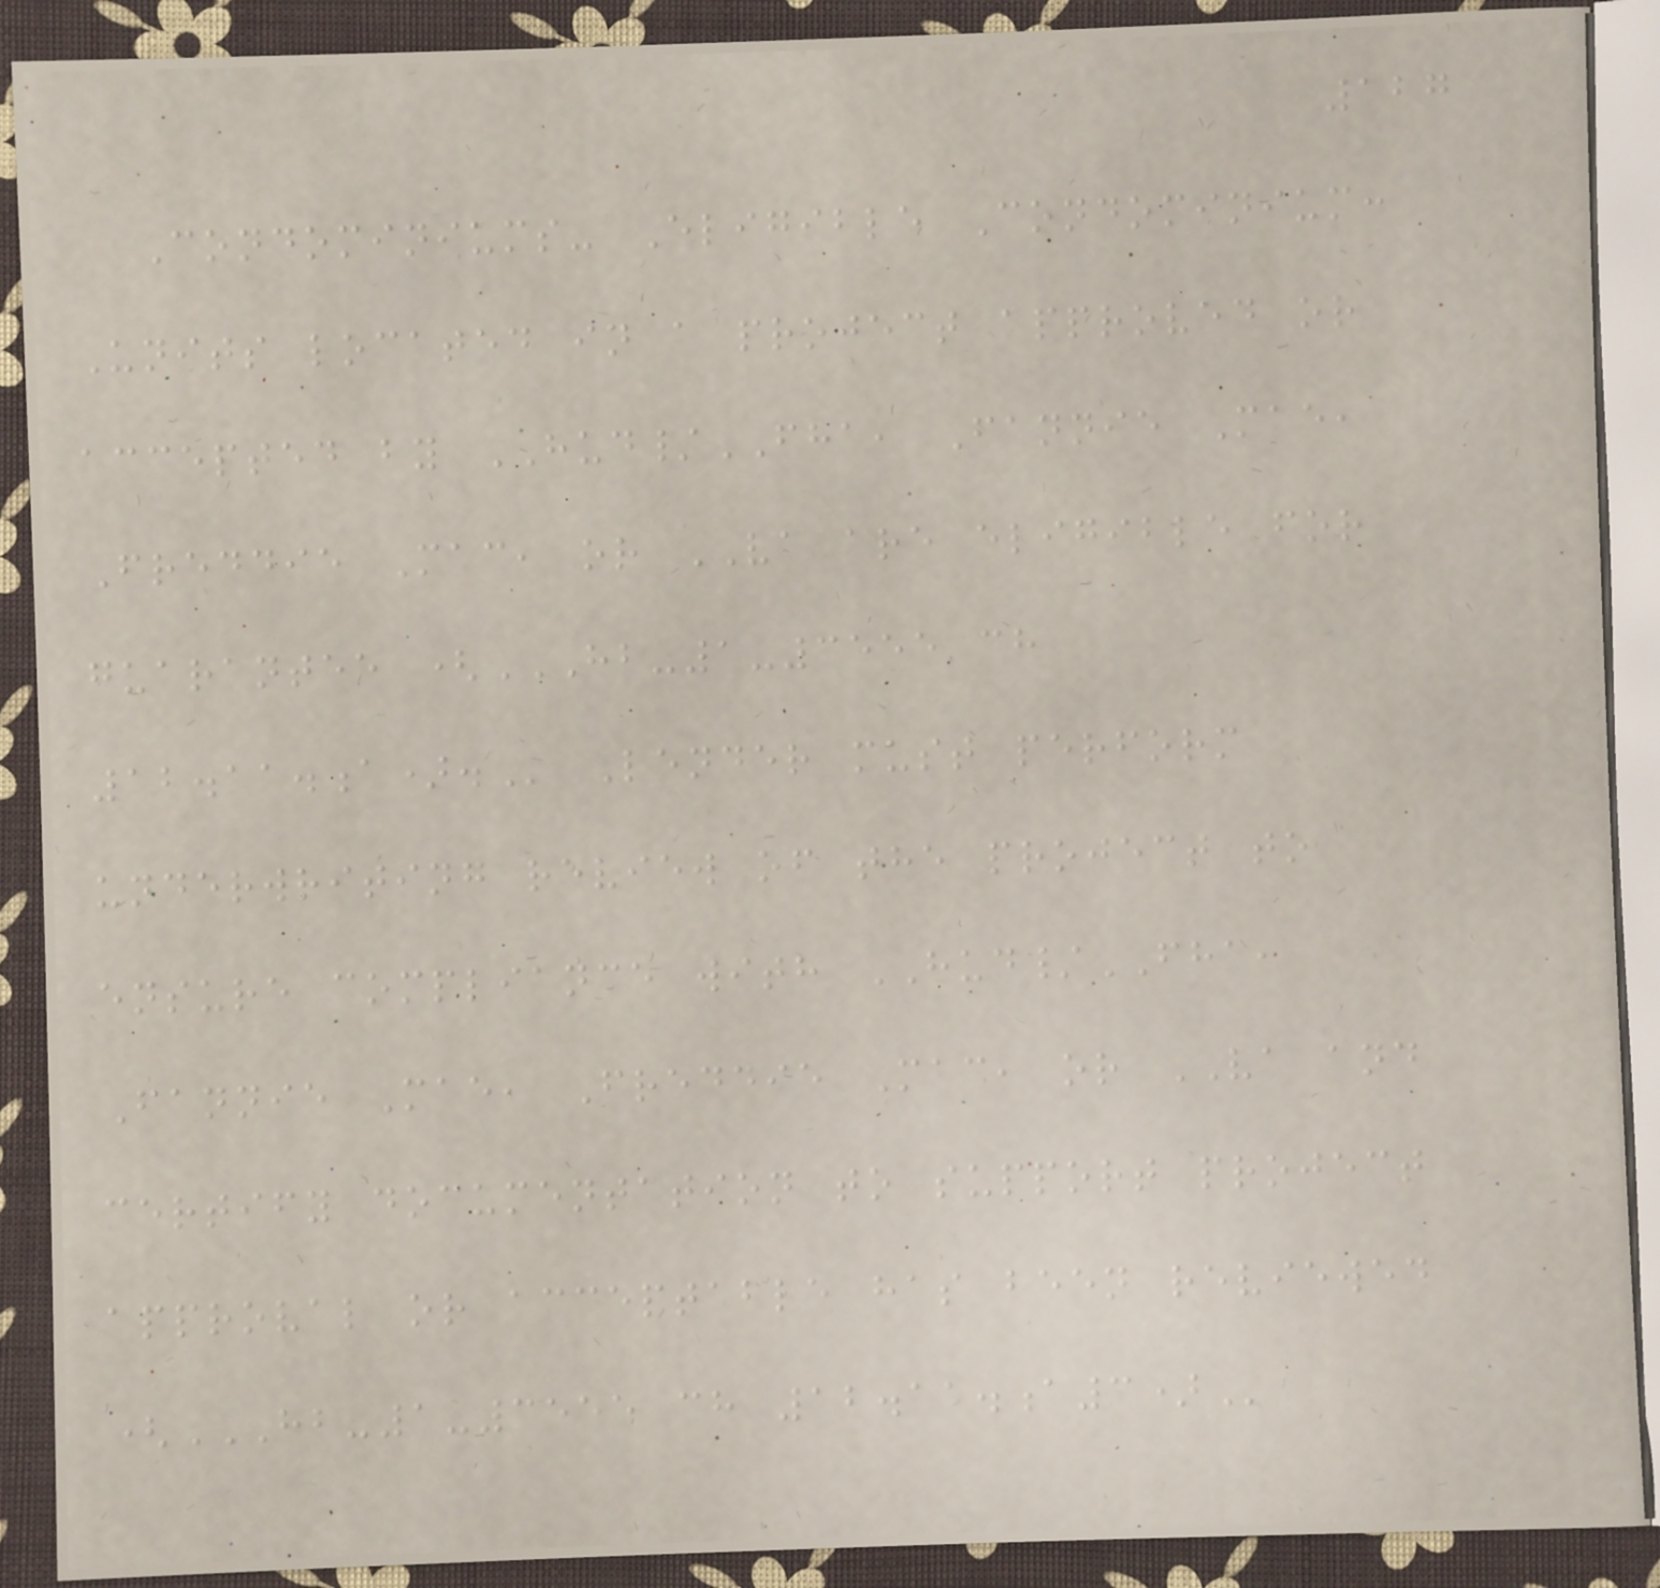127
Condominiums- Eligible Condominium:
Units located in a project approved or
accepted by HUD/FHA, Fannie Mae,
Freddie Mac, or VA are eligible for
guarantee (HB-1-3555 CH
12.11.A). Lender must perform
underwriting review of the project to
ensure compliance with HUD/FHA,
Fannie Mae, Freddie Mac, or VA and
certify documentation to support project
approval or acceptable has been reviewed
(HB-1-3555 CH 12.11.A3)
